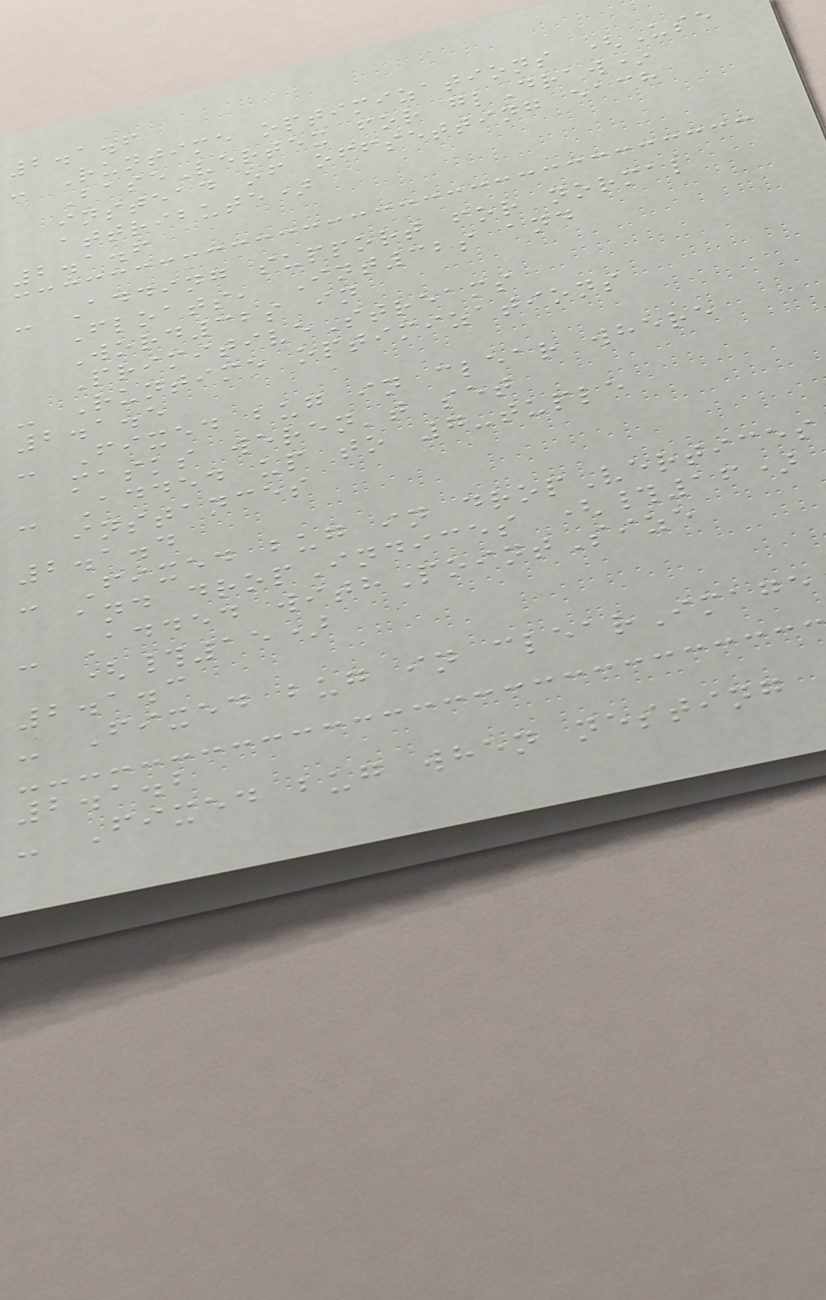2.1.6
- Runtime optimizations (Use
BaseVertex for glDraw*
instead of offsetting each
attribute)
2.1.6
- Adding support for normal
Floats, Int32s and
Word32s in
PrimitiveStreams
- Runtime optimizations
2.1.5
- Fixed bug in clear where
masks weren't set
- Added up to 7-tuple
instances
2.1.4
- Fixed bug in dropVertices
and dropIndices (#16)
- Added withPointSize
(#15)
2.1.3
- Fixed bug in clearImage
2.1.2
- Fixed bug when nesting
